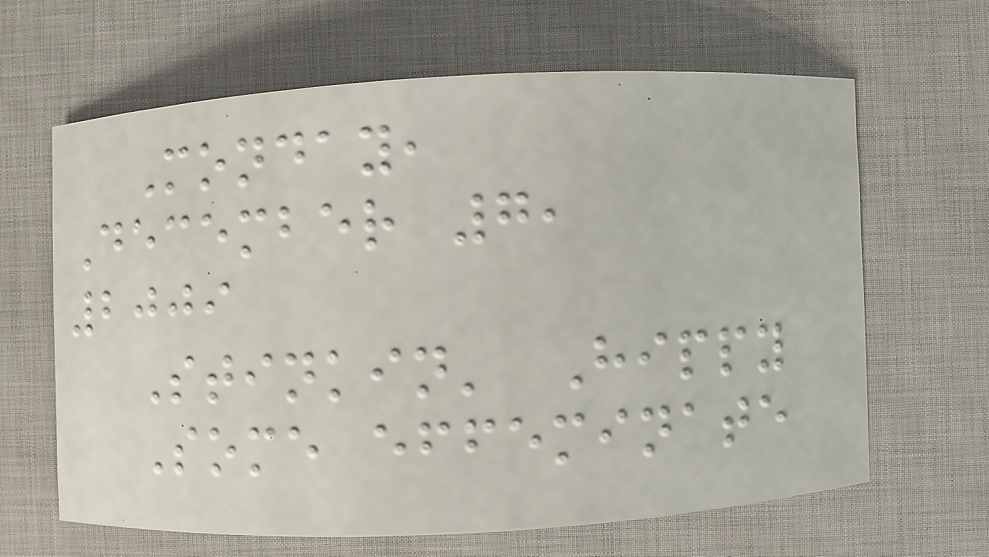Monday,
December 7,
2009
Stinkin' Hippy
Some effeminate
